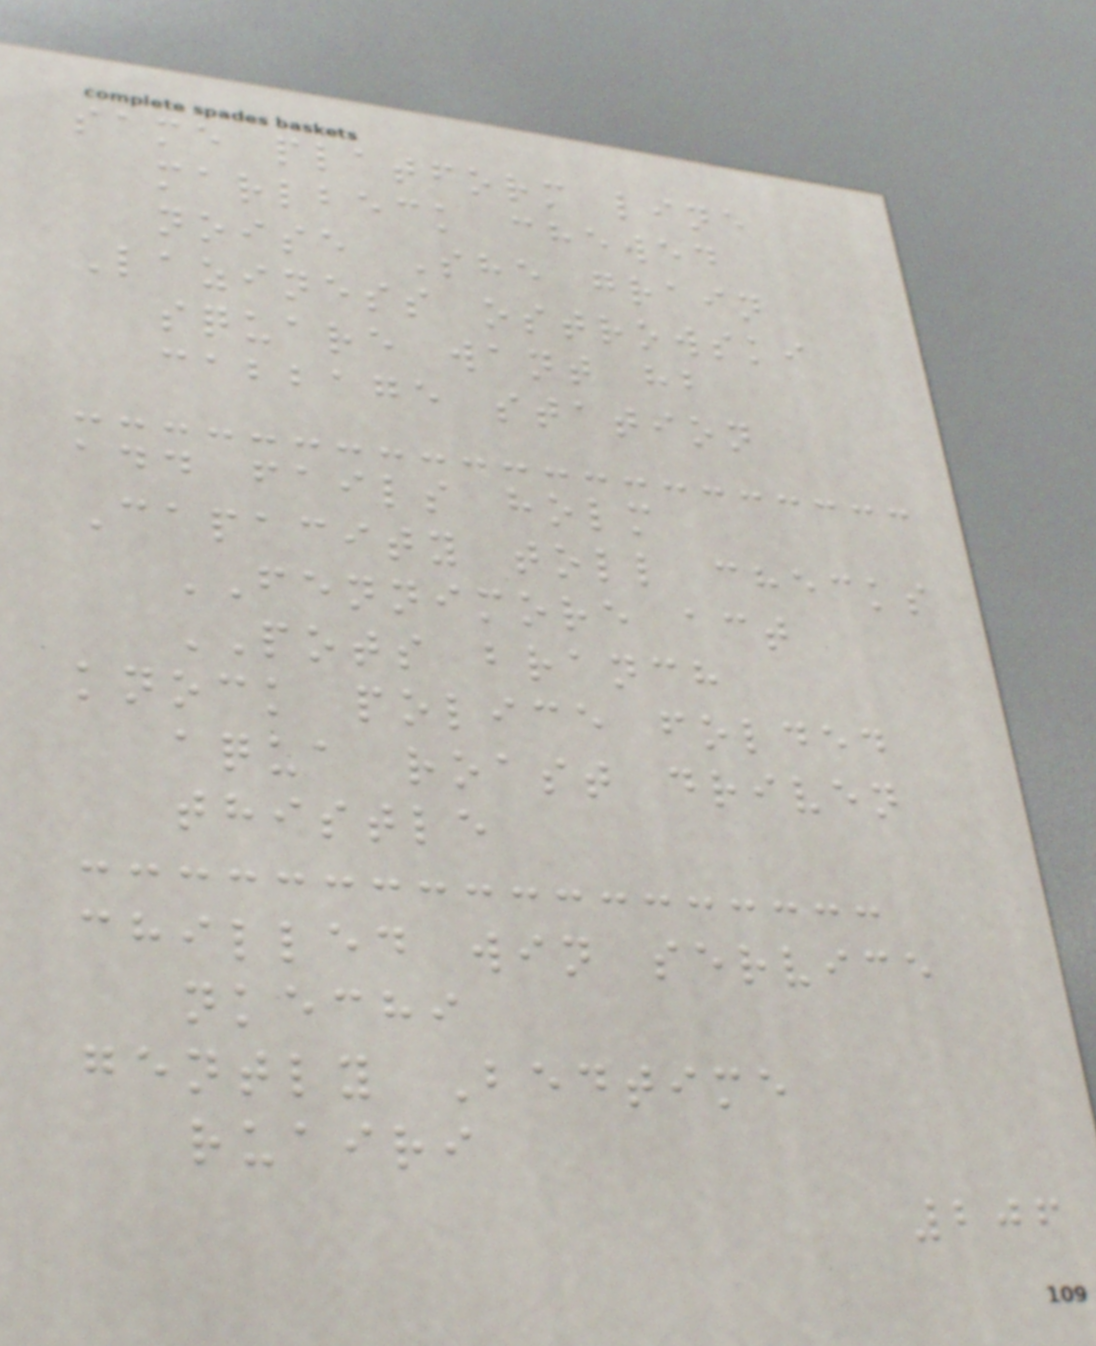same platform line
marlbeck chewed
noise She grain
Laziness ostrowski
square want hb
cabbage station
add fails holm
Capacity toll checks
FENNIMORE act
POTS branch
knock police folded
aqua roast driven
thistle
chilled win service
nkechi
gently Bedtime
ruairi
206
